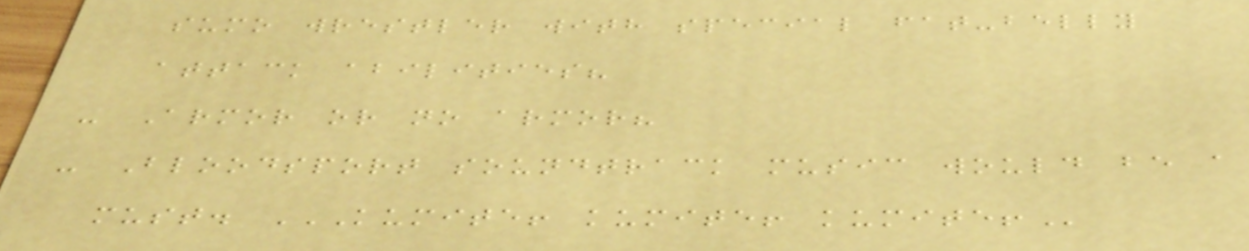sumo wrestler with special fat-belly
attack abilities?
- Armor or no armor?
- Bloodsport soundtrack music would be a
must. KUMITE! KUMITE! KUMITE!
